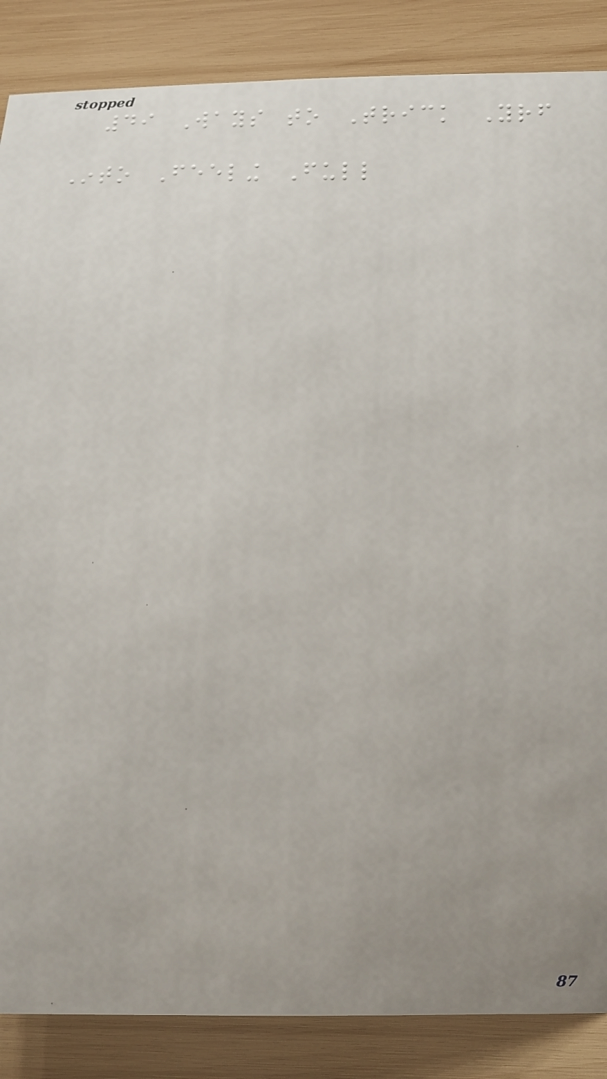49 Ways to Trick Yourself
Into Feeling Full
